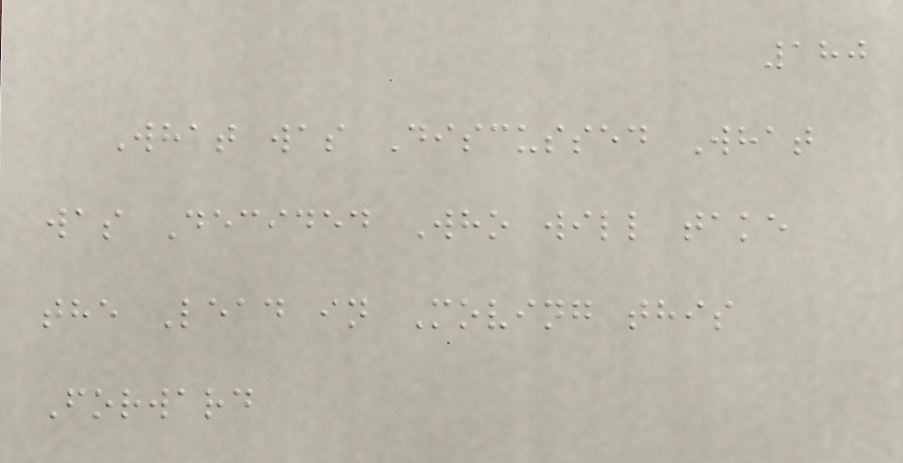180
What was Discussed What
was Decided Who will take
the Lead in Moving this
Forward
